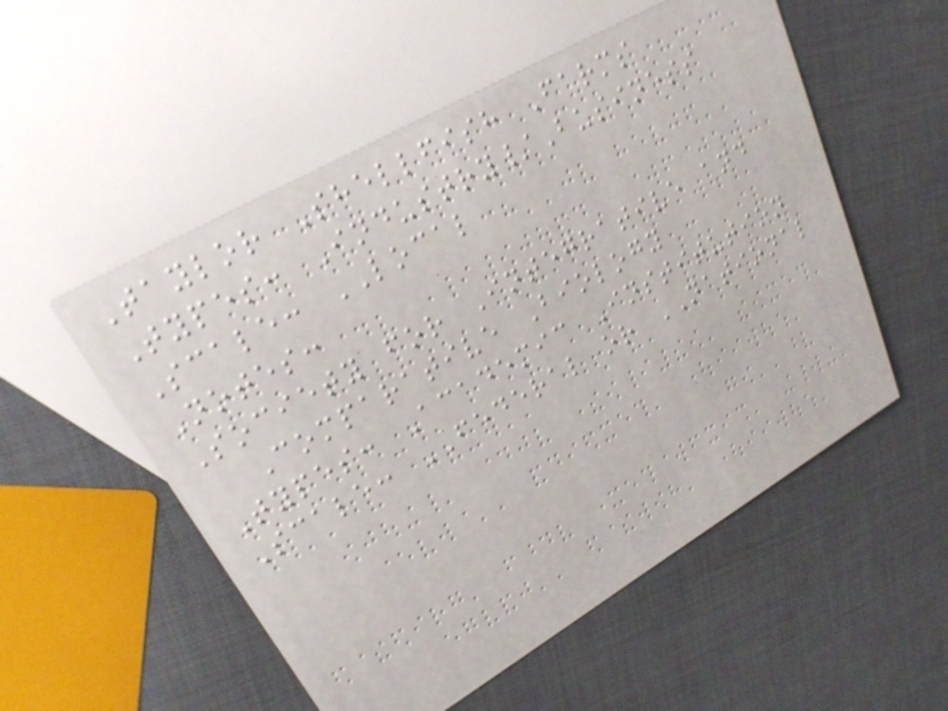Taylor Shellfish Farms
Types: Industry/Business
Scale: LOCAL
Notes:
Society for Integrative and
Comparative Biology
Types: Academic Institution
Scale: FEDERAL or NATIONAL
